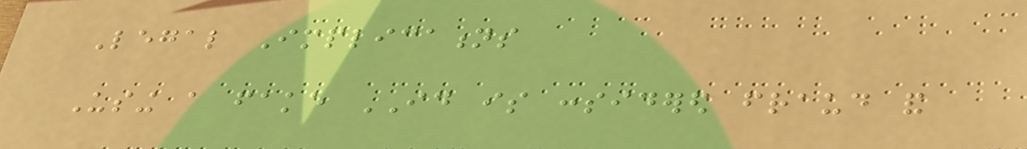Legal Implications
Using a fake ID is considered fraud and
